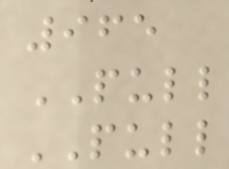965
PULL
PULL
